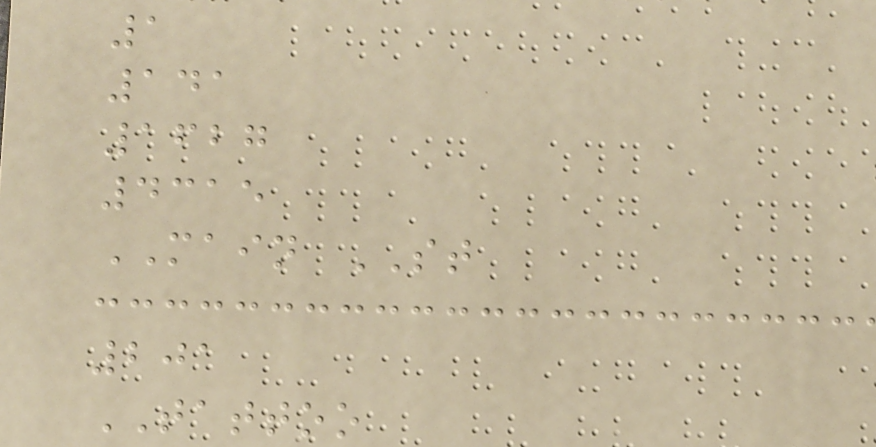1
141
1627
4315
MAIN ST
201
TATTOO
